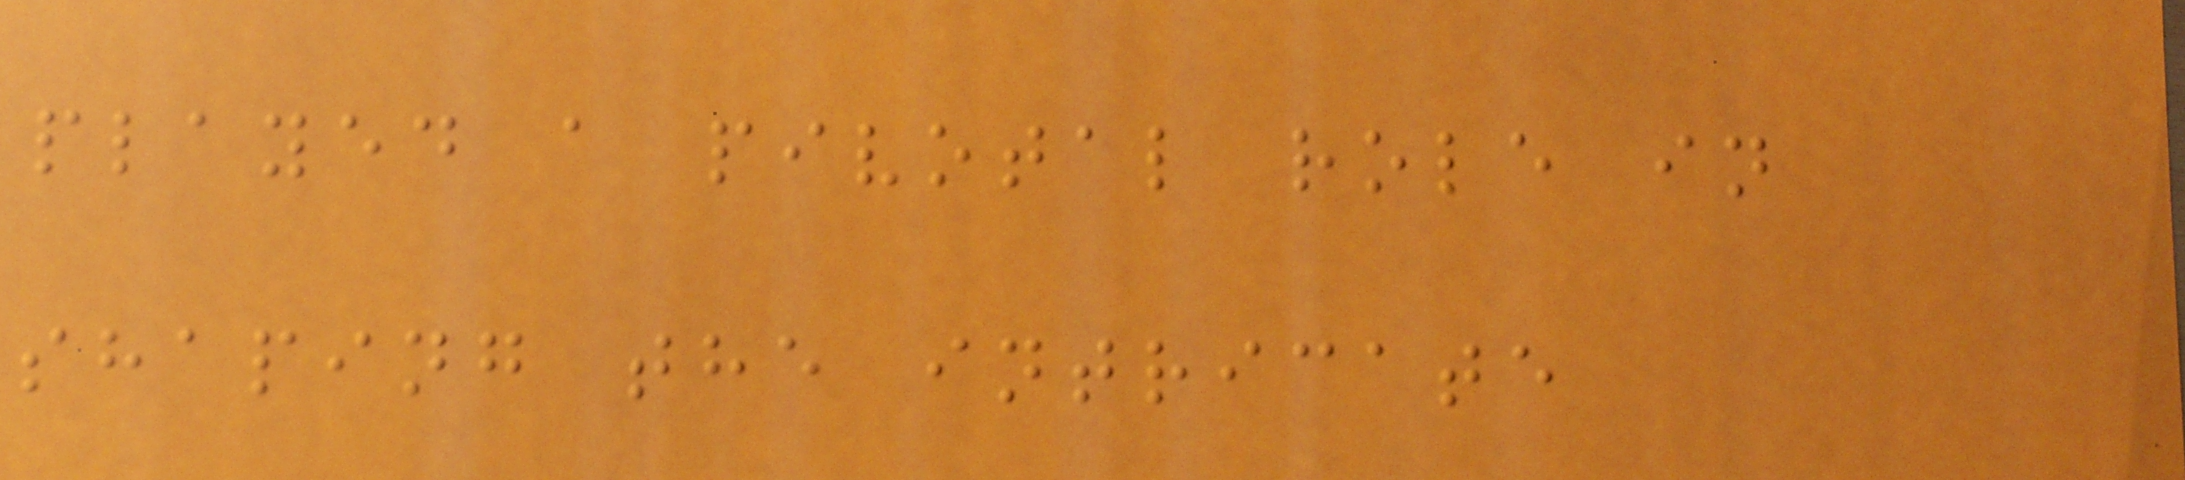played a pivotal role in
shaping the intricate
